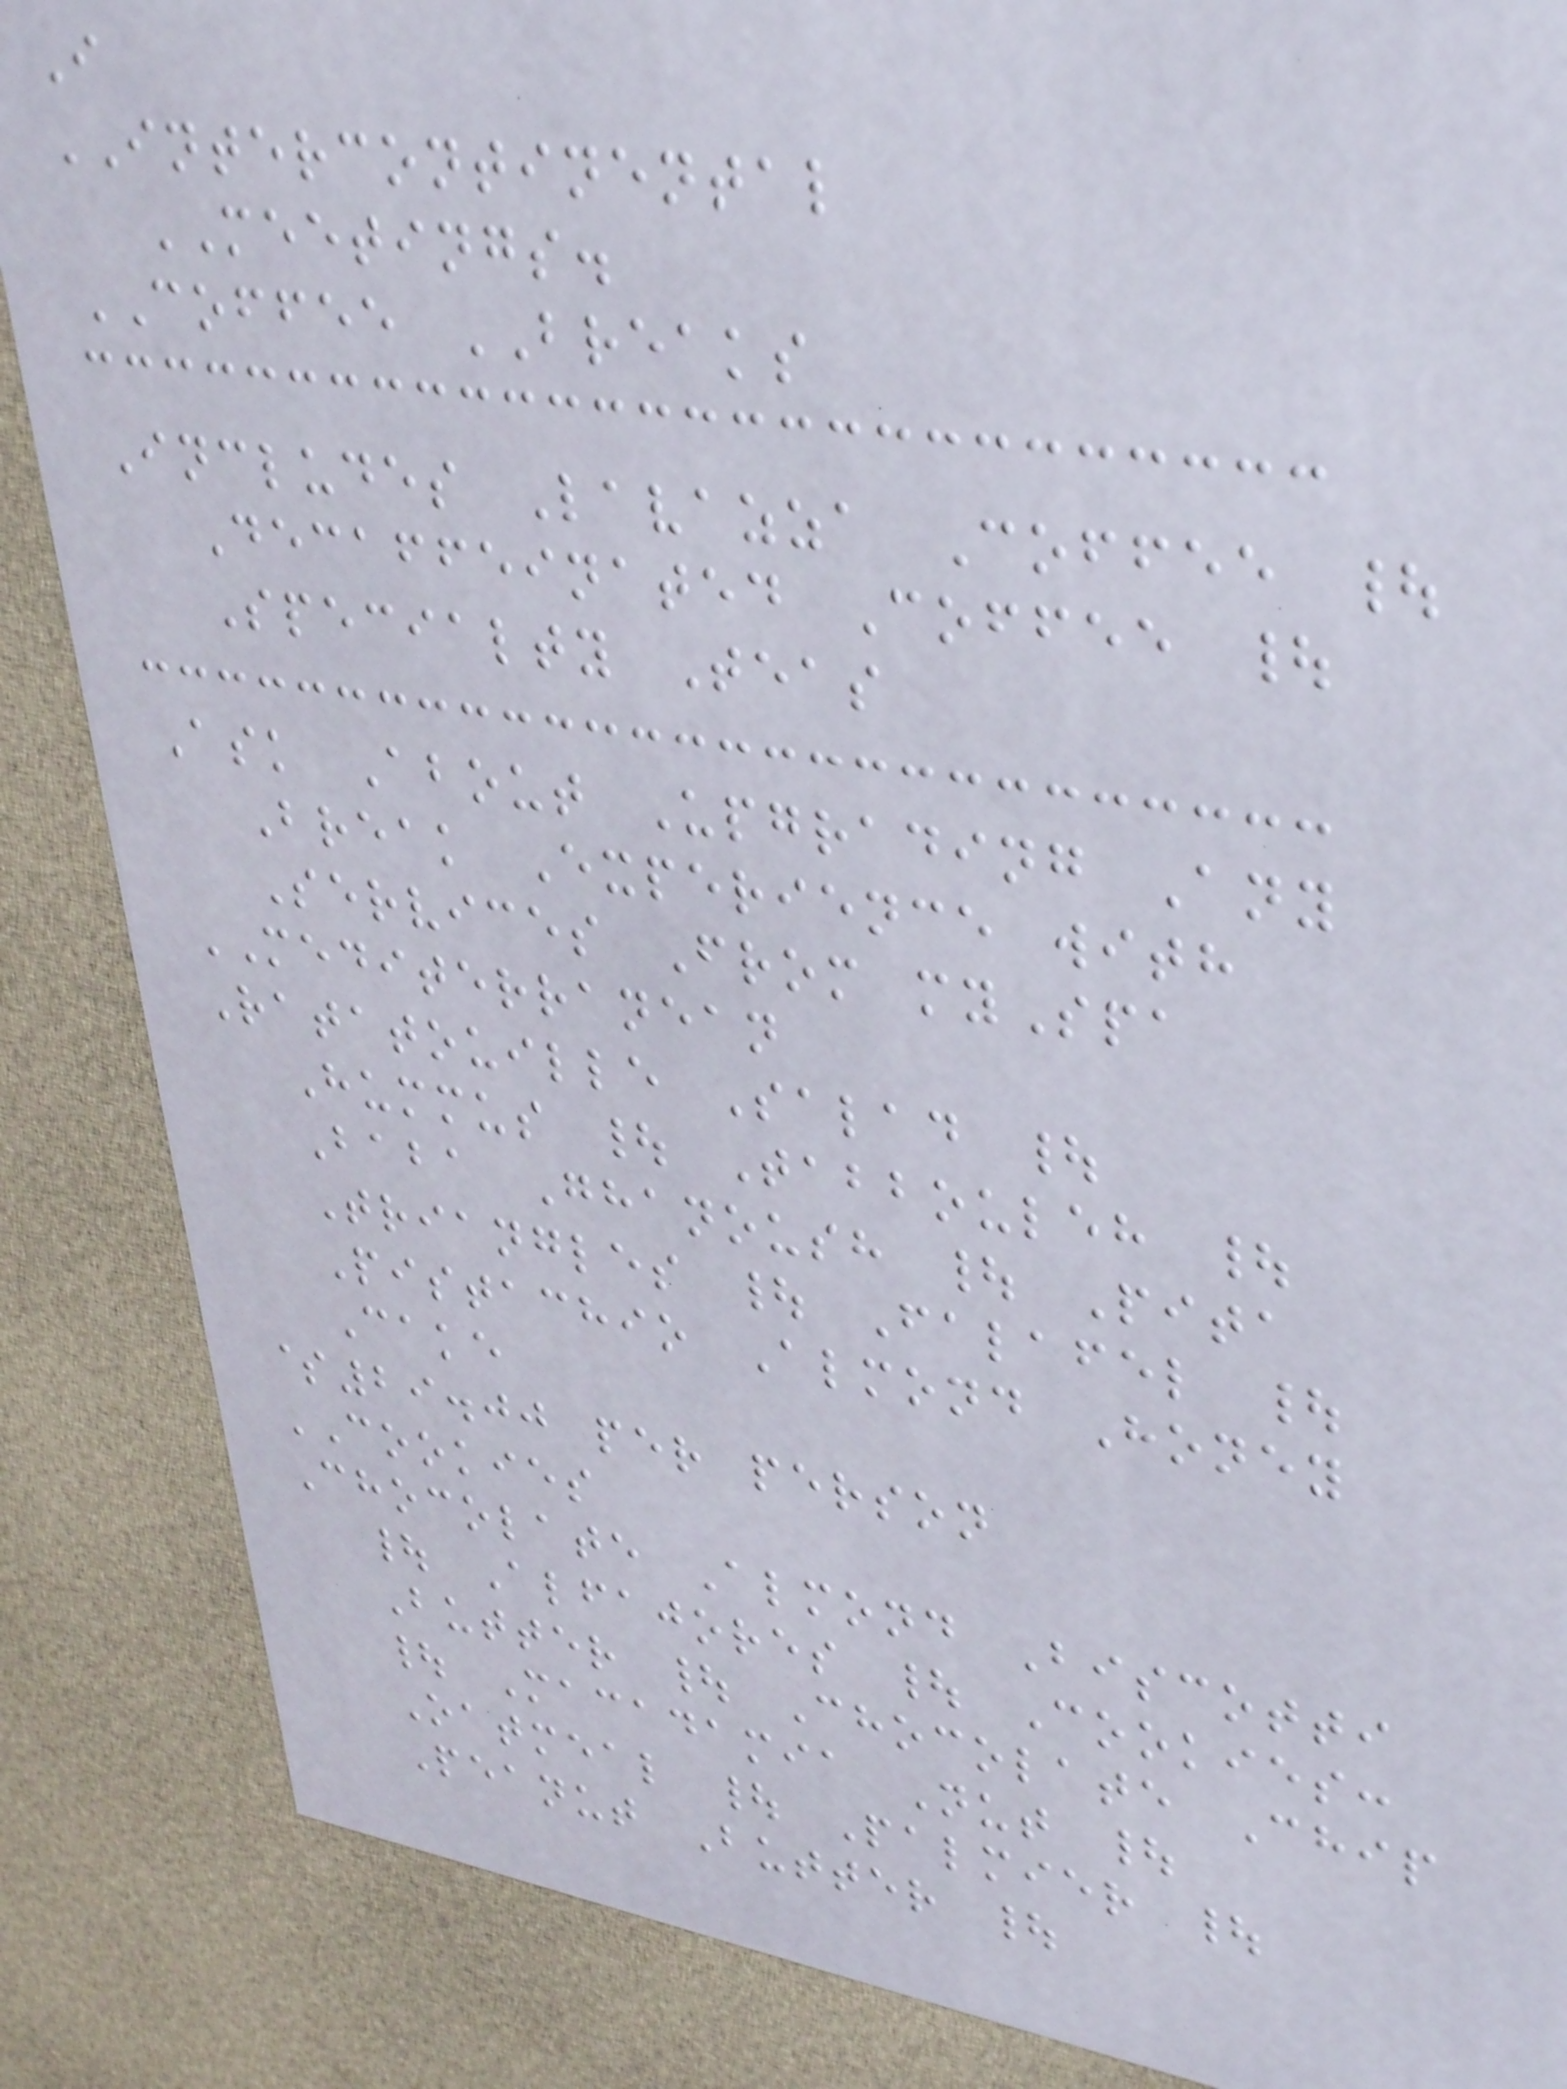I
INTERCONTINENTAL
MEETINGS.
COFFEE BREAKS
Includes Lavazza Coffee |
Decaffeinated Coffee |
Specialty Teas
Ask About Upgrading Any
Break Experience with
Services From mySpa
MEDITERRANEAN
Ratatouille Salad |
Hummus | Tabbouleh |
Baba Ghanoush | Pita
Triangles | Falafel |
Pistachio Almond Honey
Cake
$29.00 per person
COOKIES
Chocolate Almond Biscotti
| Alfajores | Cookies:
Butter | Chocolate Chip
| Macadamia Nut |
Oatmeal | Palmier |
Peanut Butter |
